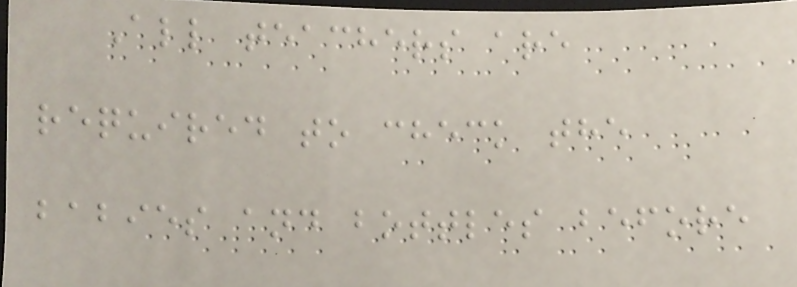All teachers are
required to check the
babies and bottles before
